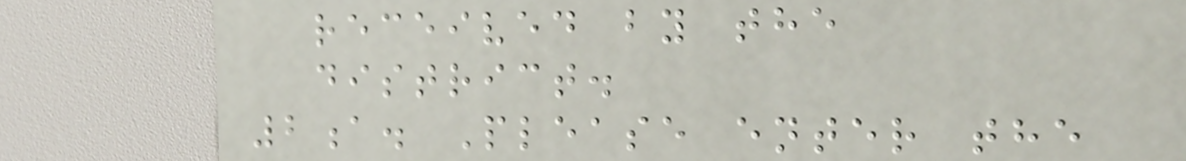received by the
district.
2a. Please enter the
